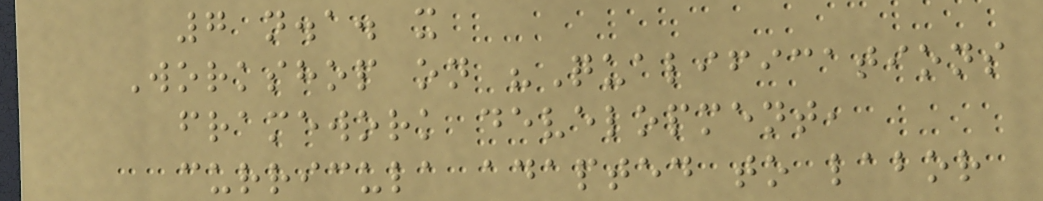7 n.a. x
Workshop on "Qualifications
framework development,
curricula adapted to labor
